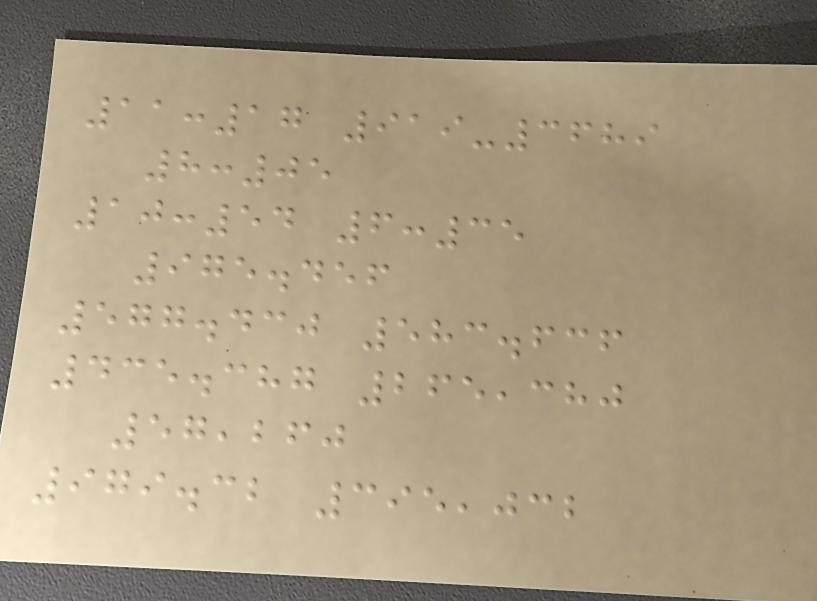11:17 919-3689
8:05
10:54 6:35
975.456
577.430 583.636
435.387 265,380
57,260
979.32 395,032
